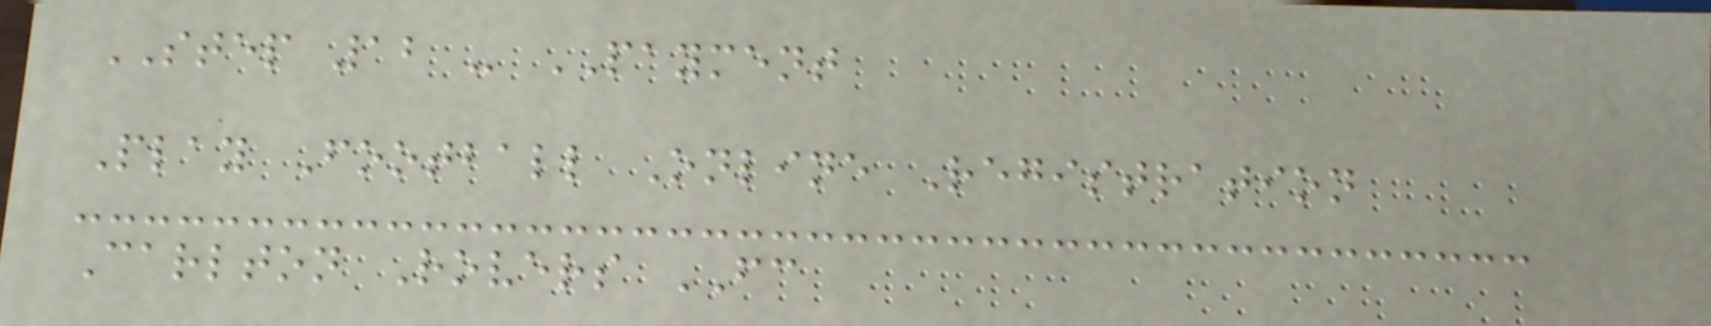STEP 12 - PAYMENT
Play Football Online Registration
Carlton Rovers FC
